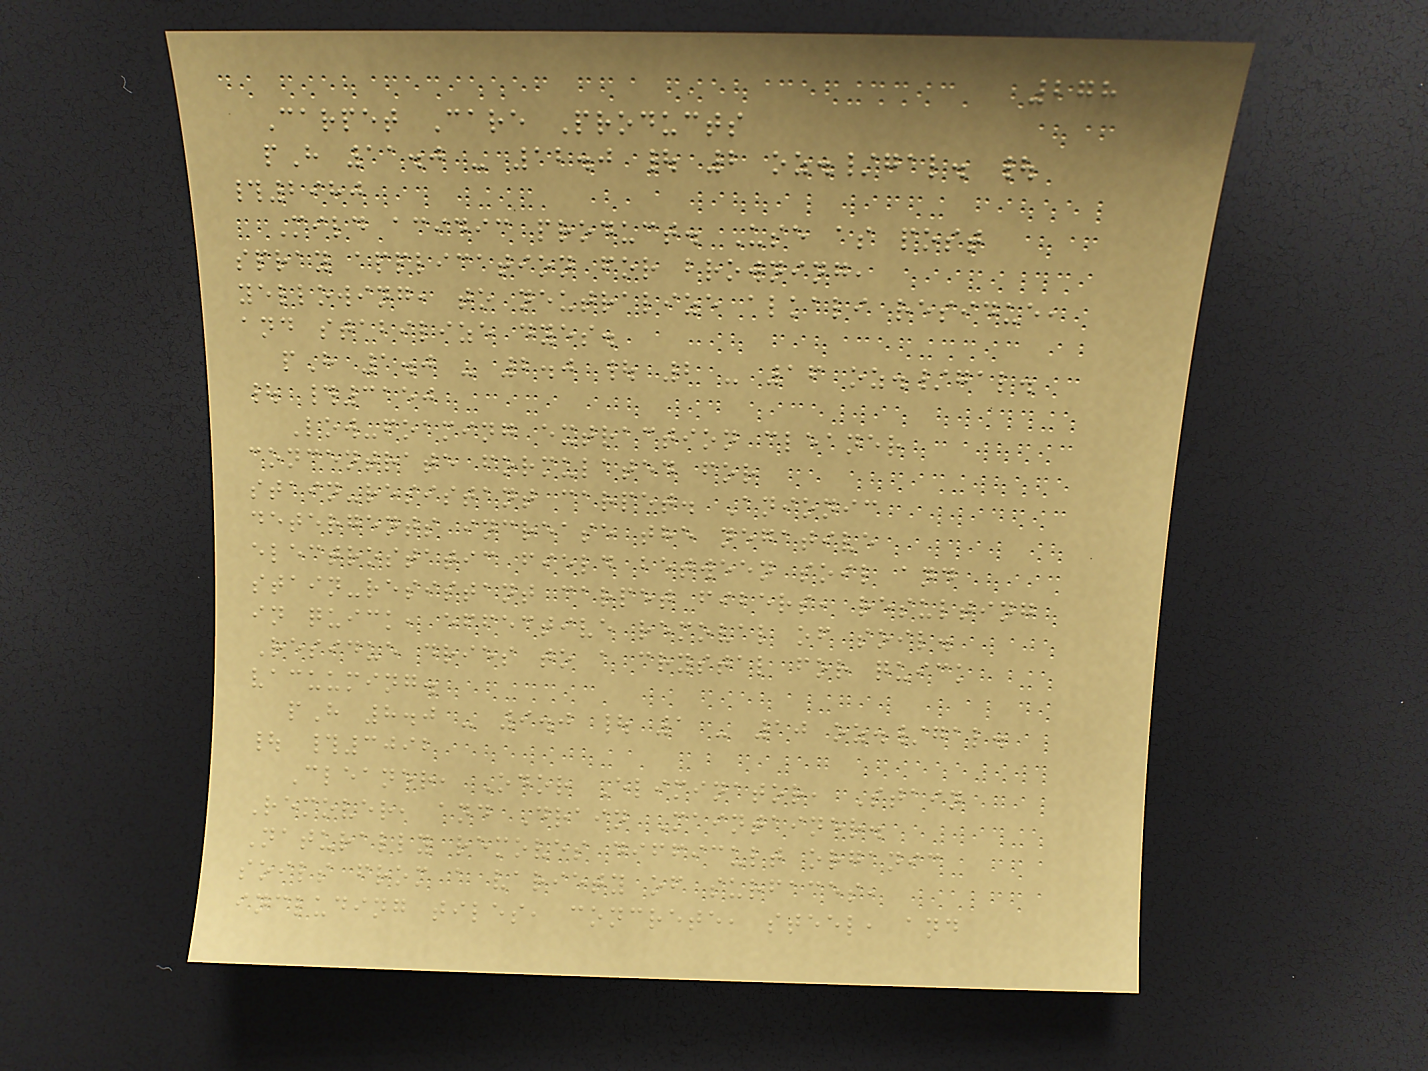278
Carpet Care Products
pH 11.0 - 12.0 | 2 oz./gal. |
#2980
Mild acidic product. Use as post
spray application for browning,
yellowing, to neutralize alkali residue,
and stabilize dyes.
pH 1.0 - 2.0 | 2 - 16 oz./gal.
| #3150
Low-foaming extraction cleaner
concentrate formulated for
stain-resistant carpet. Anionic
detergents increase the negative
electrostatic field between soil and
stain-resistant carpet fibers, resulting
in quick, effective removal of soil.
Residue dries to a crystal for quick
vacuuming.
pH 8.0 - 9.0 | 1 - 10 oz./gal.
| #3092
Cleaner, Odor Eliminator, Stain
Remover, and Drain Maintainer.
Naturally removes difficult organic
soils from a variety of surfaces,
including tiles, concrete, steel, and
